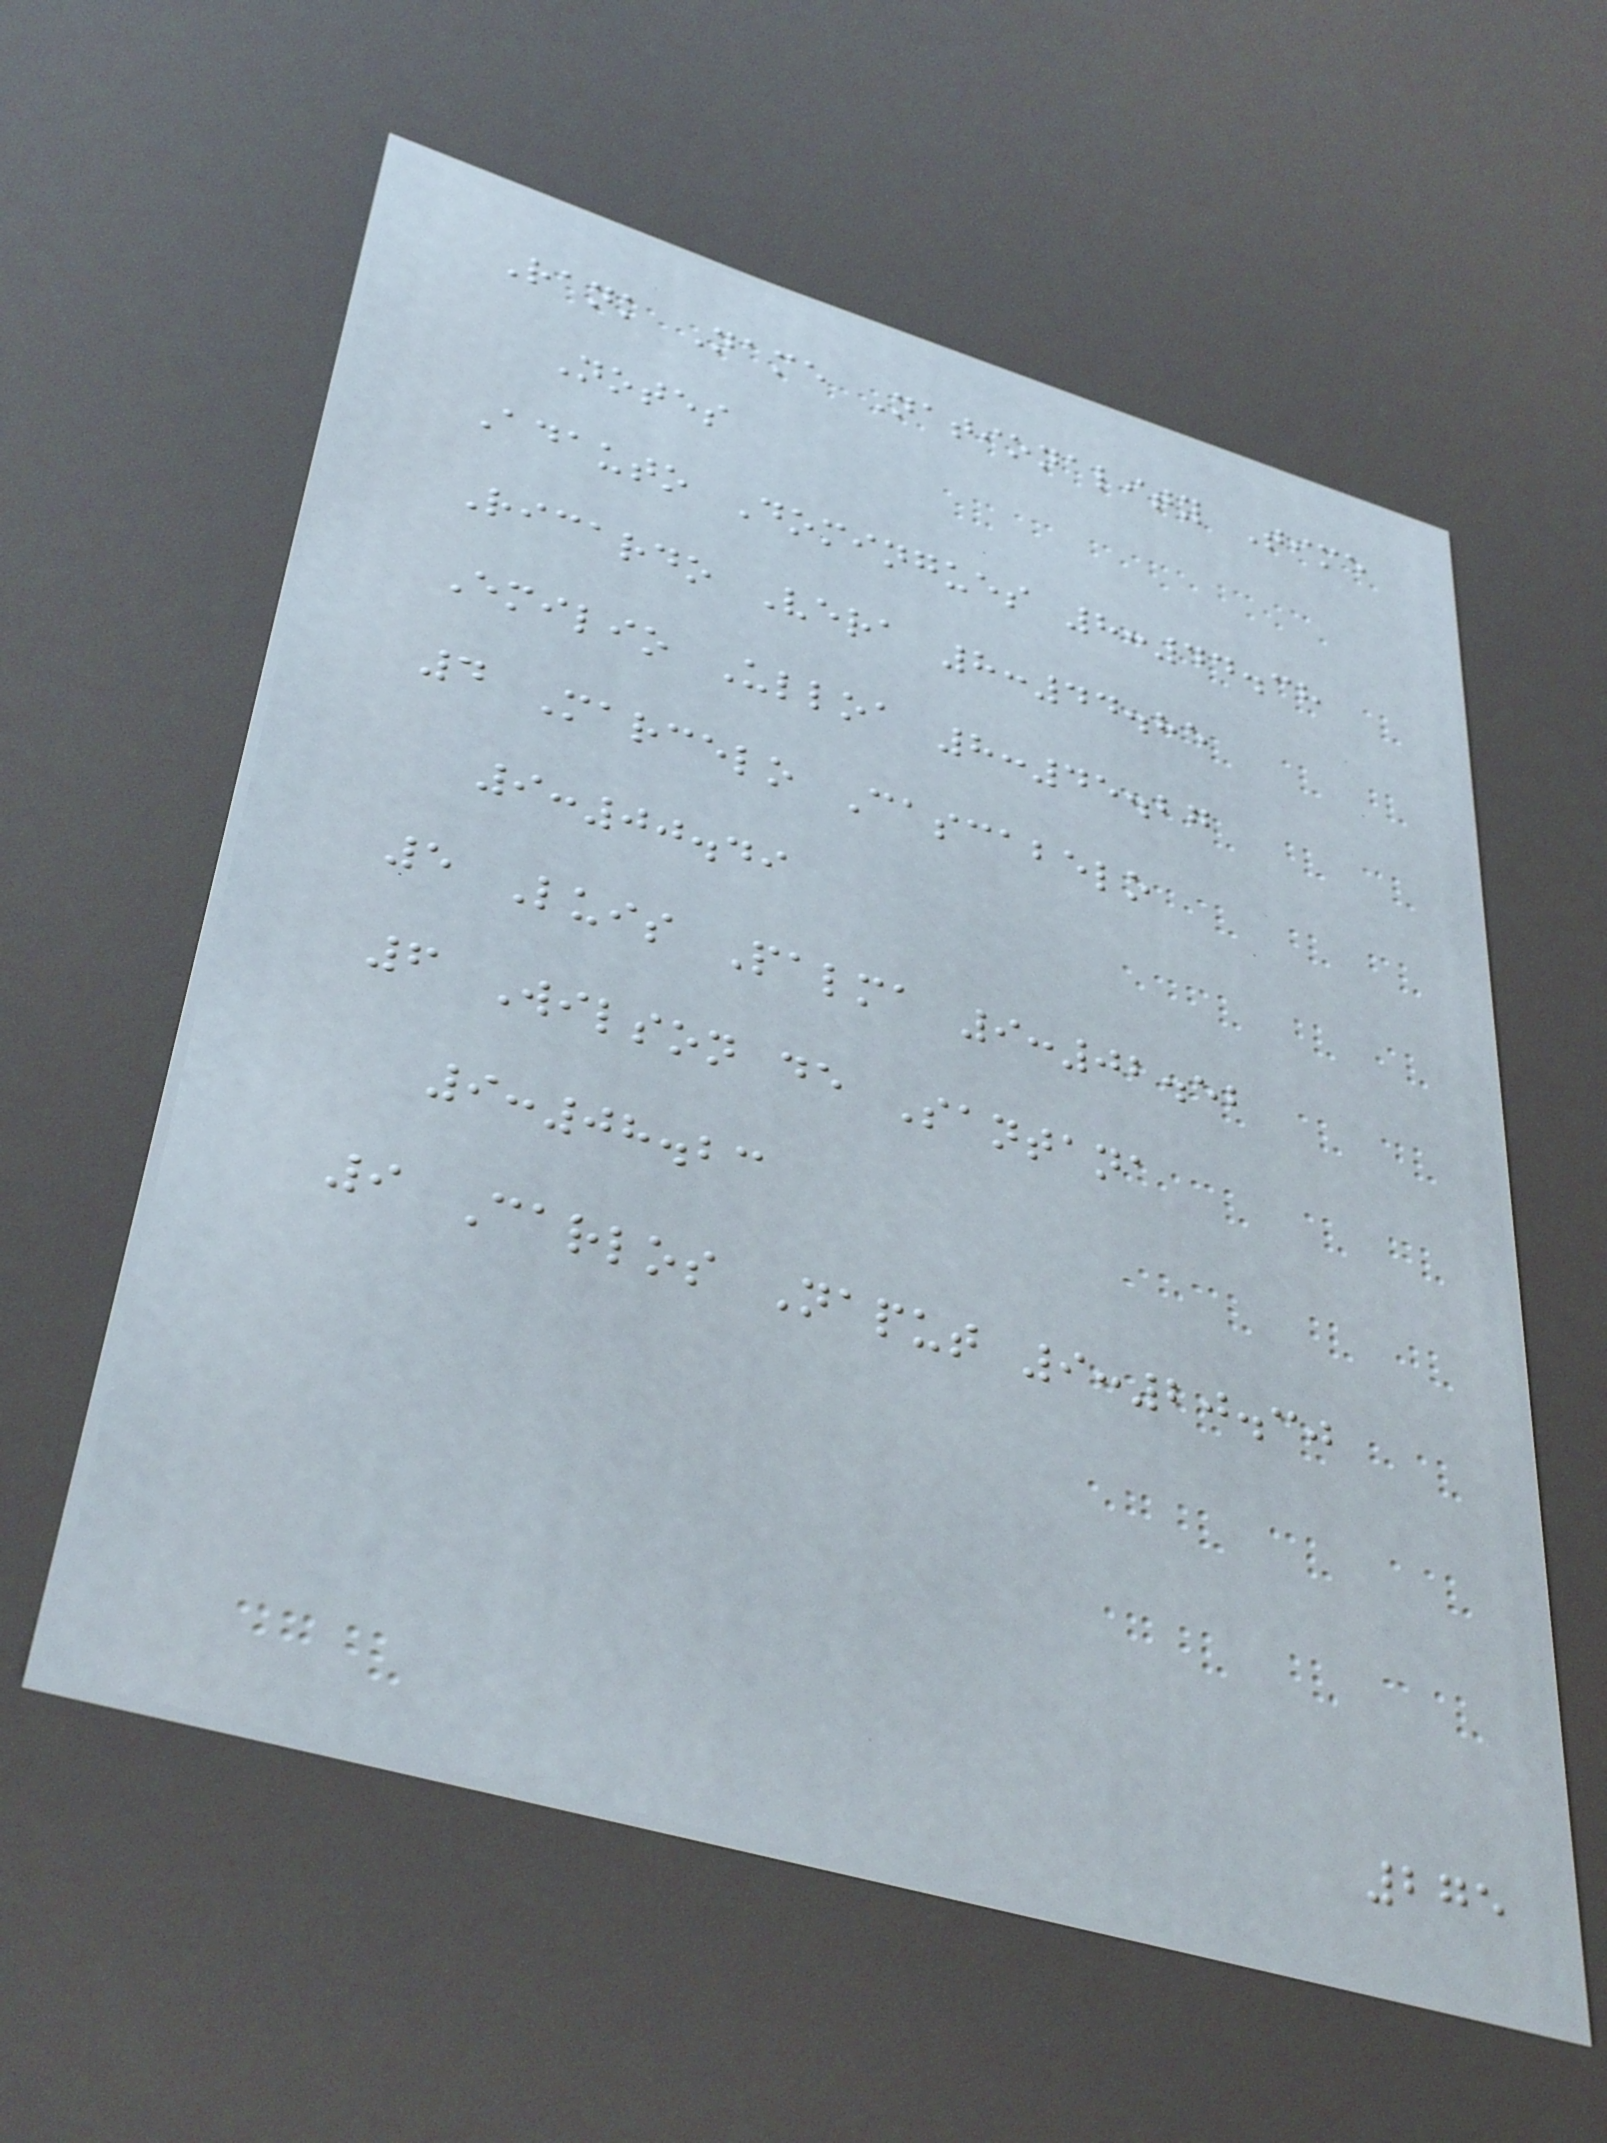Rank Name Nationality Time
Notes
Adauto Domingues 8:44.38
Ricardo Vera 8:44.85
Emilio Ulloa 8:45.27
4 Marcelo Cascabelo
9:00.49
5 Luis Palma 9:02.52
6 Wilson de Santana
9:08.23
9 Carlos Naput 9:20.30
275
